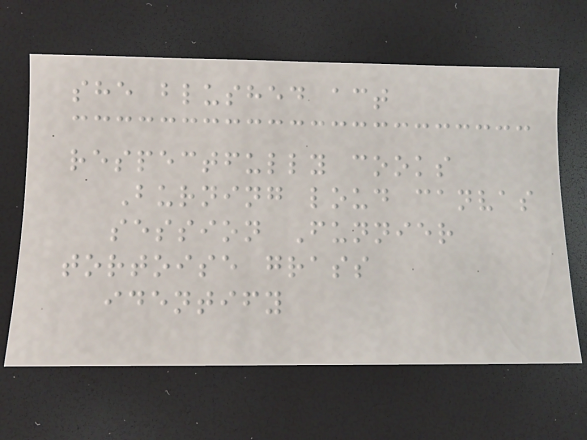she blushed act
respectfully cooks
Burning loud canvas
session Funnier
tortoise grass
identify
